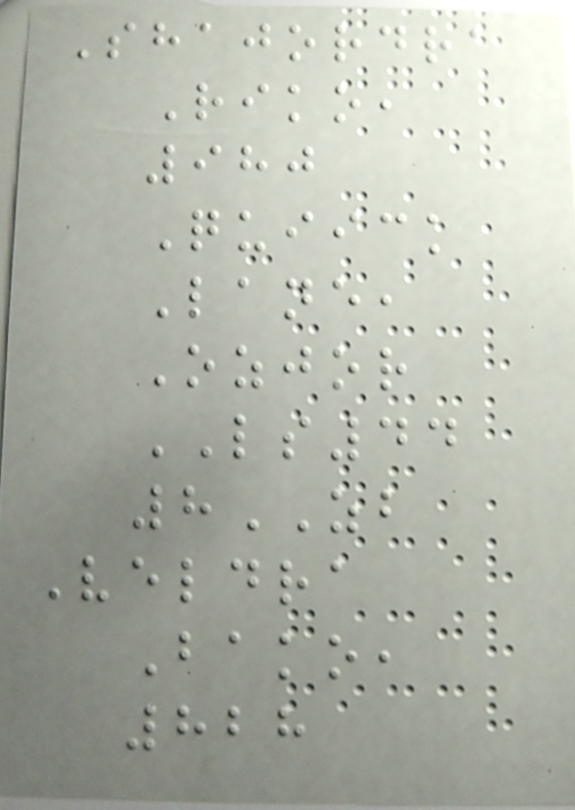Shajordra
Riko,
980
Quiick
Lane,
Ozjor
LS44
8ZB
Veldra
Bako,
828
